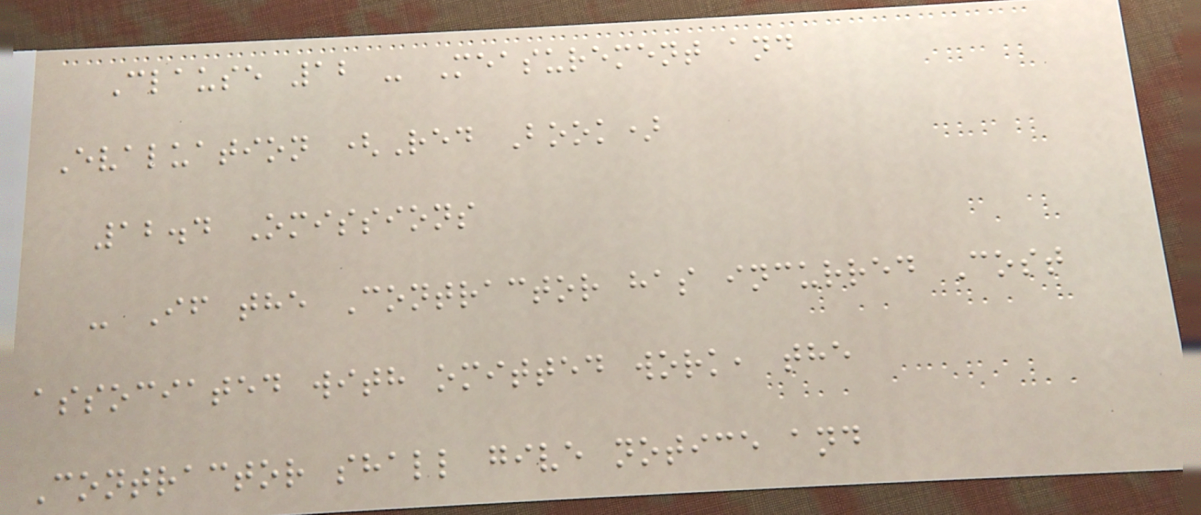Clause 12 - Measurement and
Evaluation (Red Book)
12.4 Omissions
- If the Contractor has incurred Cost
associated with omitted work, the
Contractor shall give notice and
